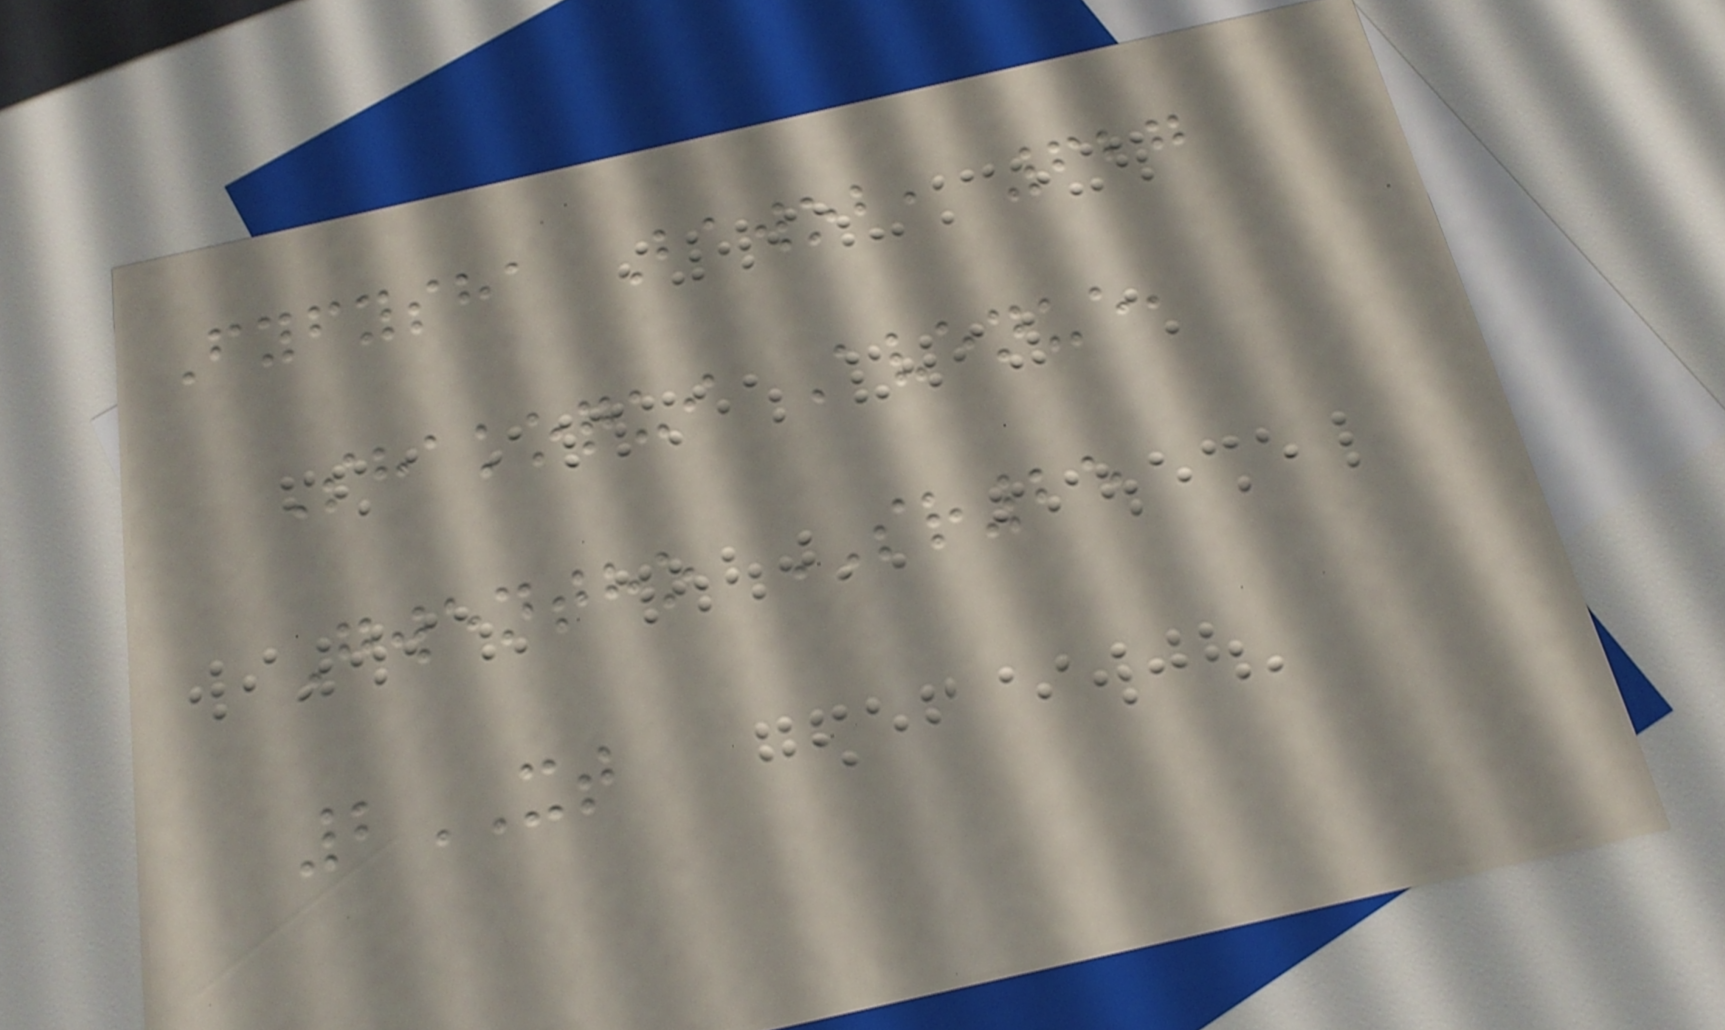Fyfysha Bawob, 627
Shakoqui Avenue,
Gwentho SR25
2XT
